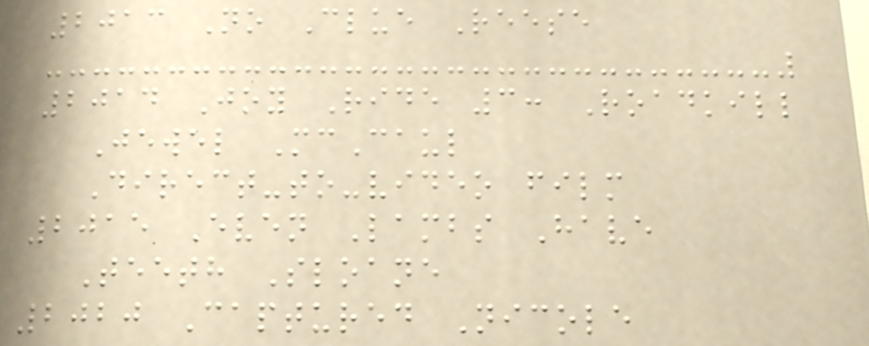2013 No Clue Reese
2014 Joy Ride 3: Roadkill
Jewel McCaul
Direct-to-video film
2015 Even Lambs Have
Teeth Sloane
2020 Captured Nicole
